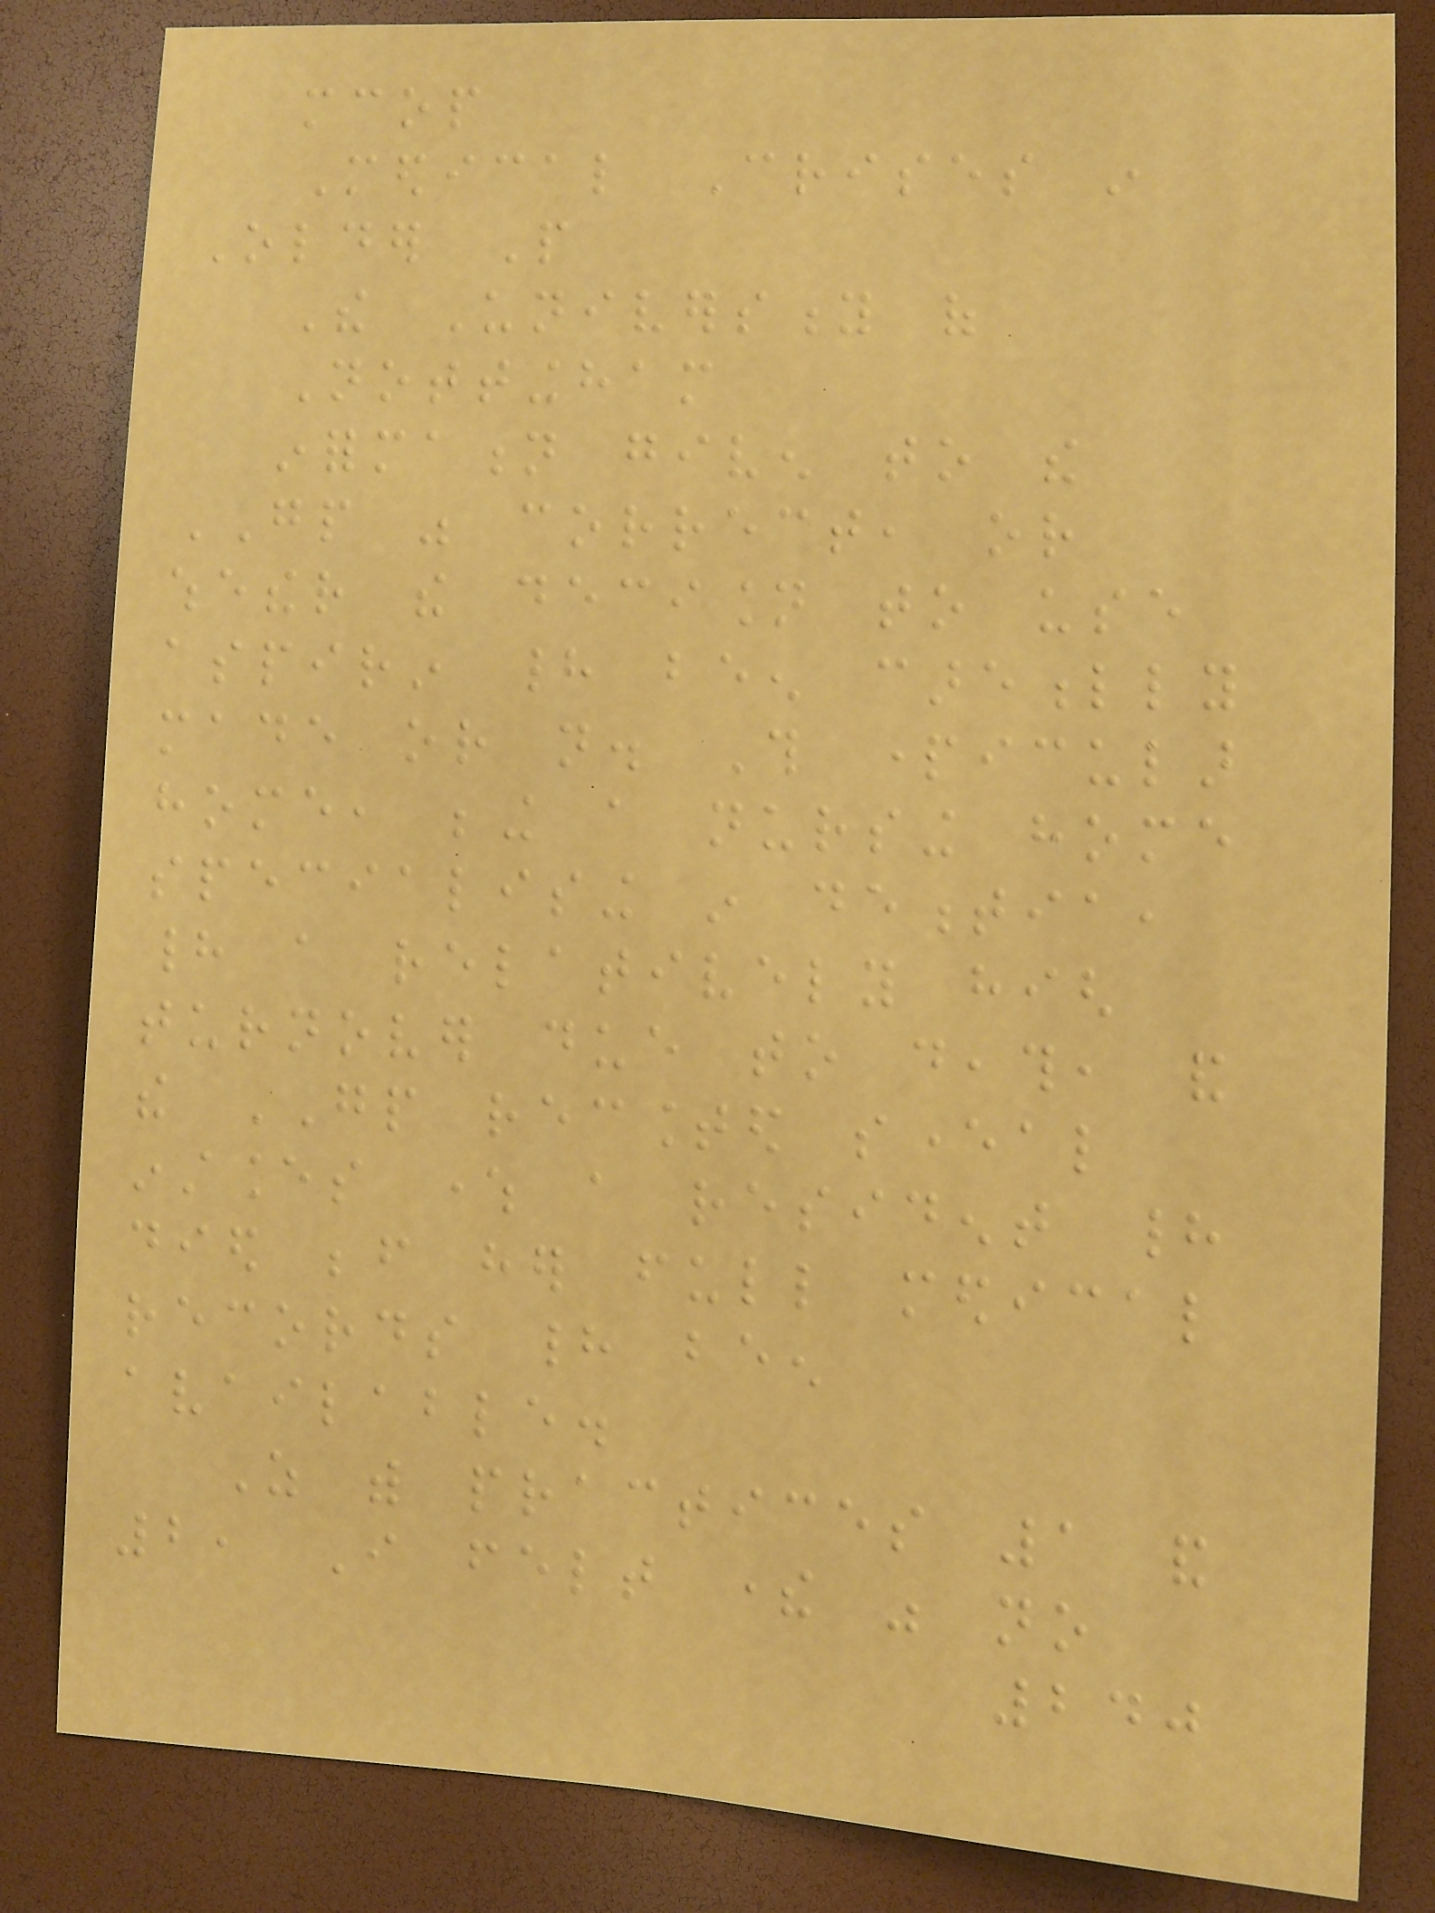mcop
Medical Crises in
Older People
The University of
Nottingham
information given to the
GP was correct, or
whether the decision to use
aspirin had been carefully
made or not. This particular
home, being a nursing home
specialising in dementia,
had a relatively high
turnover due to death, and
the GP recounted several
instances where a resident had
died before her full medical
records had been
available.
As with practices 1 and
2, I felt there was no
240
